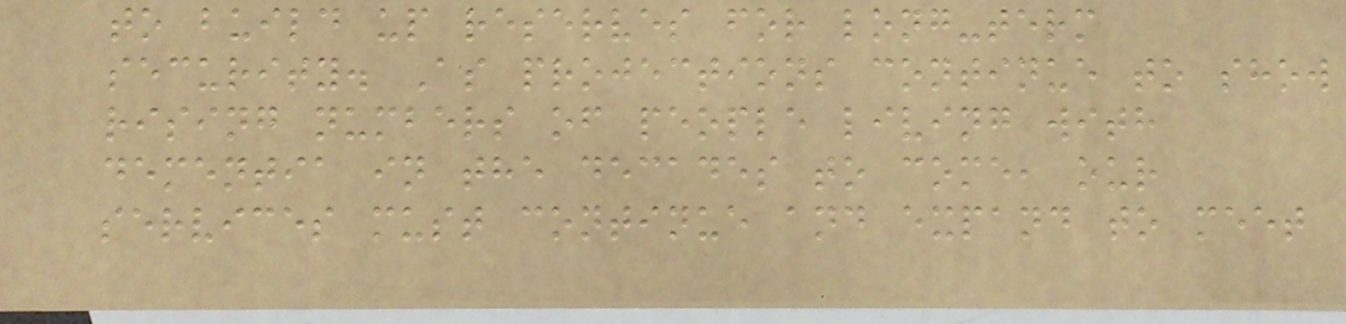to build up reserves for long-term
security. As projections continue to show
rising numbers of people living with
dementia in the decades to come, our
services must continue and expand to meet
